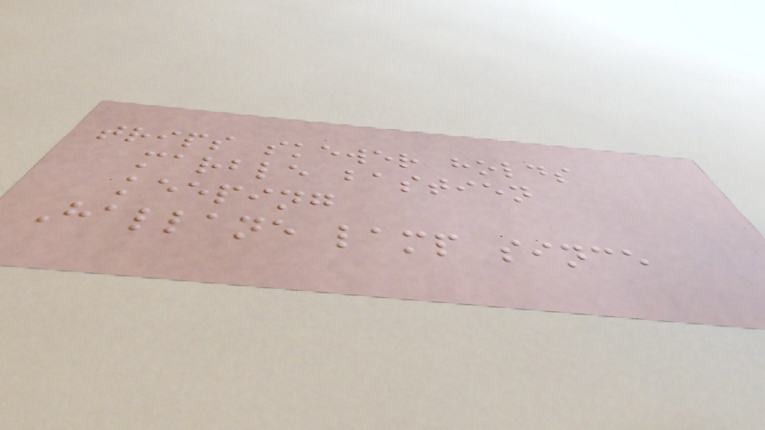trips skewer holds
marble bastien
keeping
Hallane lamp since
